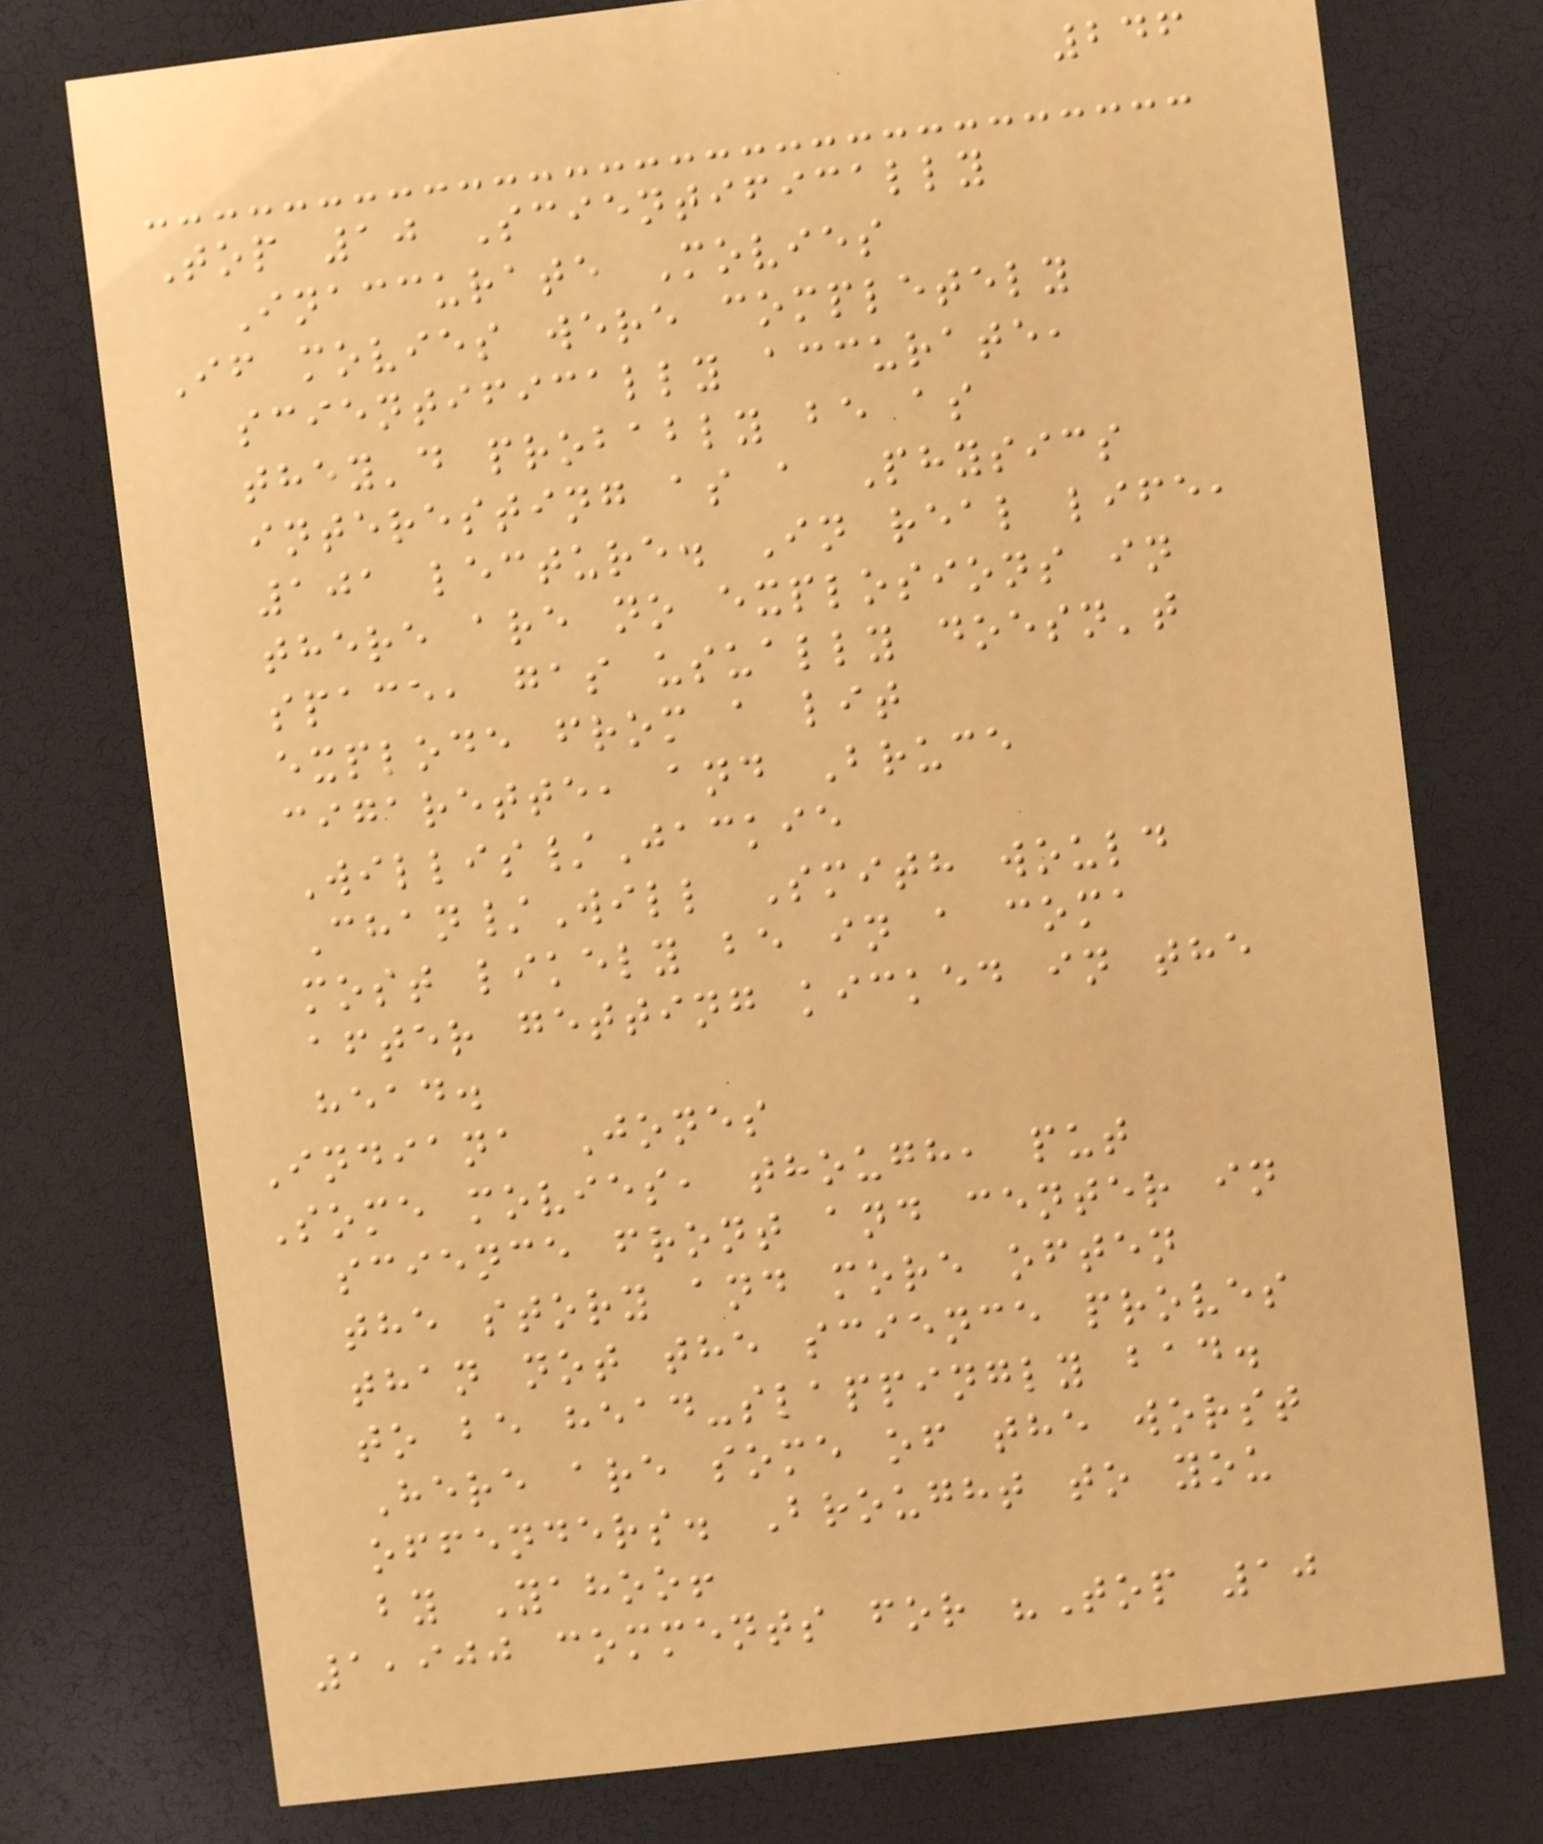246
Top 10 Scientifically
Inaccurate Movies
If movies were completely
scientifically accurate,
they'd probably be as
interesting as a Physics
101 lecture. In real life,
there are no explosions in
space, gas usually doesn't
explode from a lit
cigarette, and Bruce
Willis/Jackie
Chan/Will Smith would
most likely be in a coma
after getting kicked in the
head.
Indiana Jones
Some movies, though, put
science front and center in
the story and more often
than not the science proves
to be head-slappingly bad.
Here are some of the worst
offenders. Brought to you
by Yahoo!
1,900 comments for "Top 10
